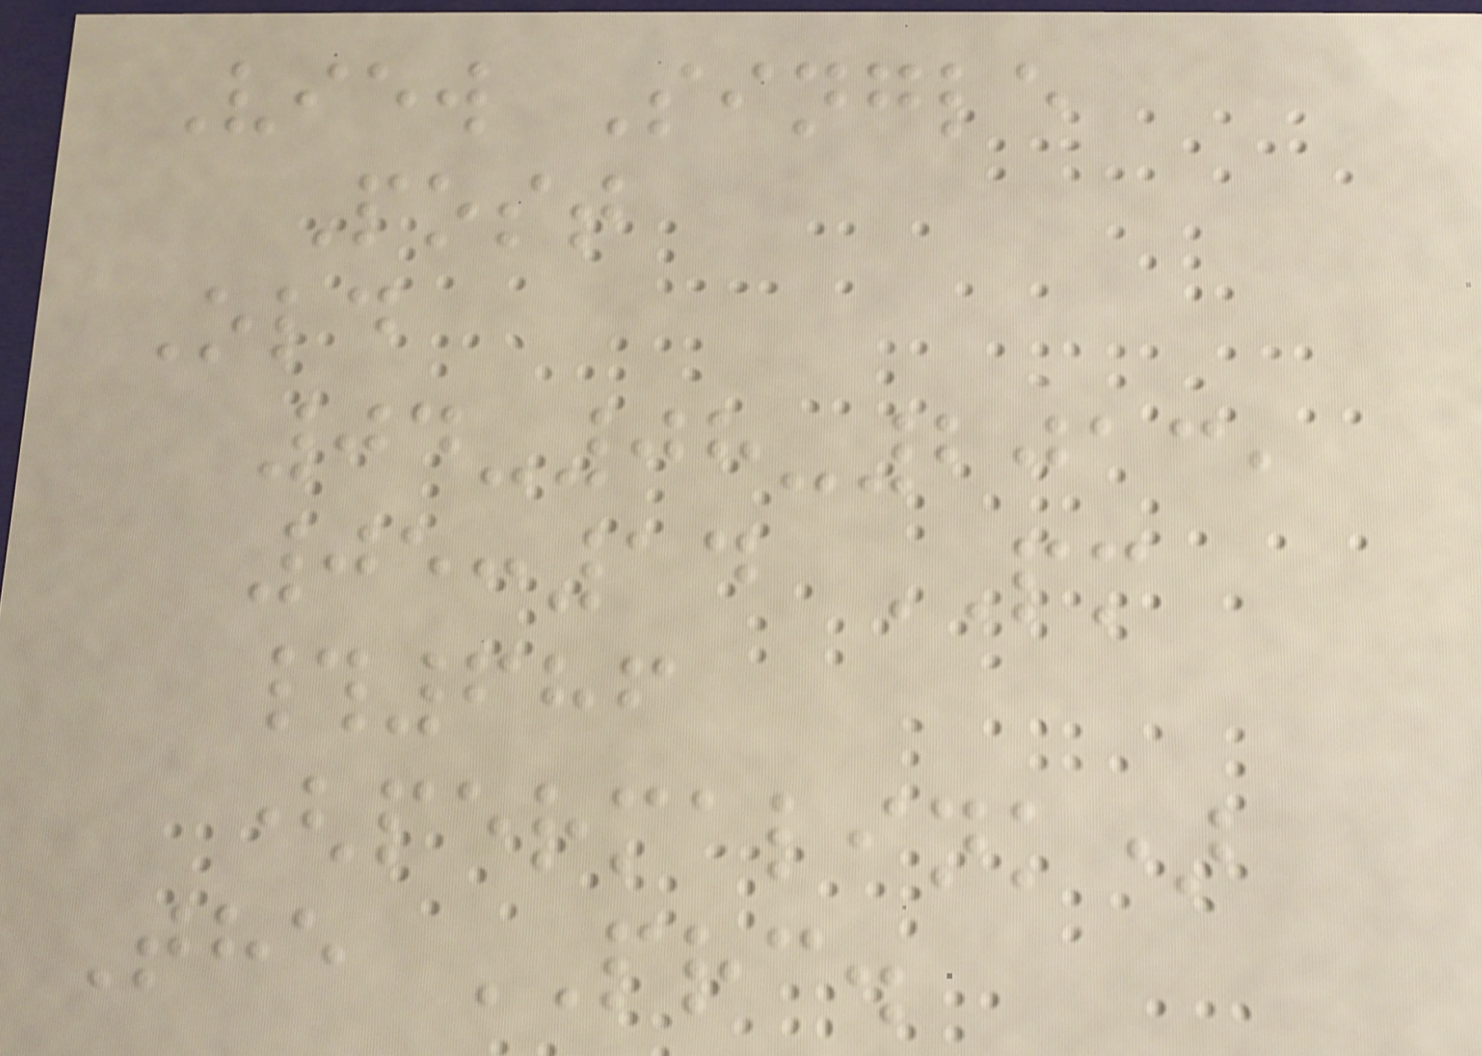View Single
Post
Old
04-08-2013,
05:14 PM
#686
(permalink)
The PRC.
